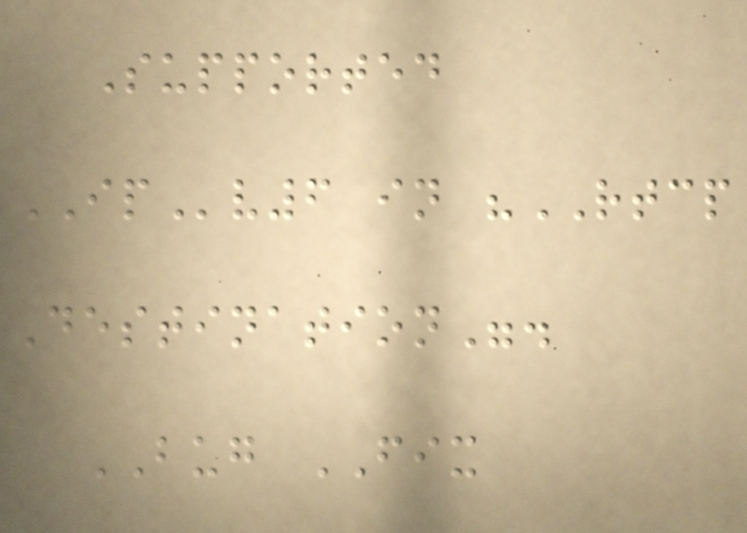Supported
IPv6 in "RTCP
Destination".
BUG FIX
